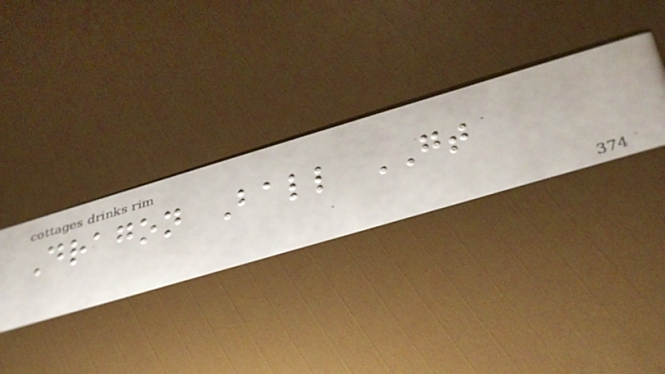Dragon Ball GT
